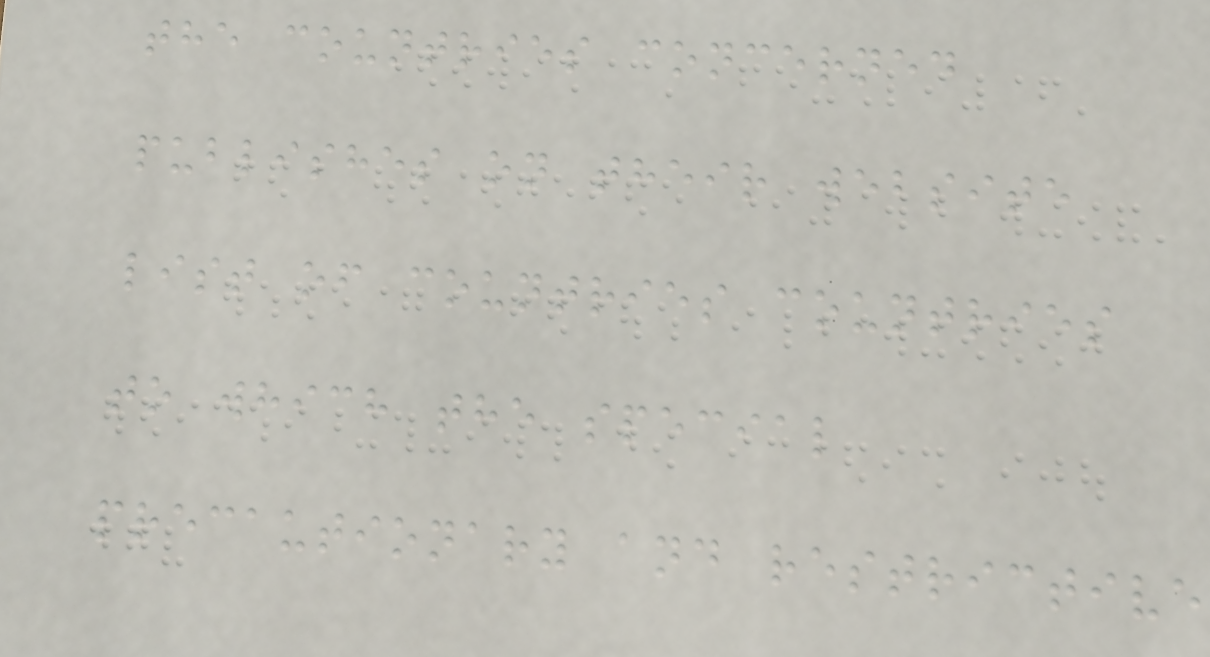the countries concerned
publishes on their website
list of countries countries
to which the special
precautionary and restrictive
